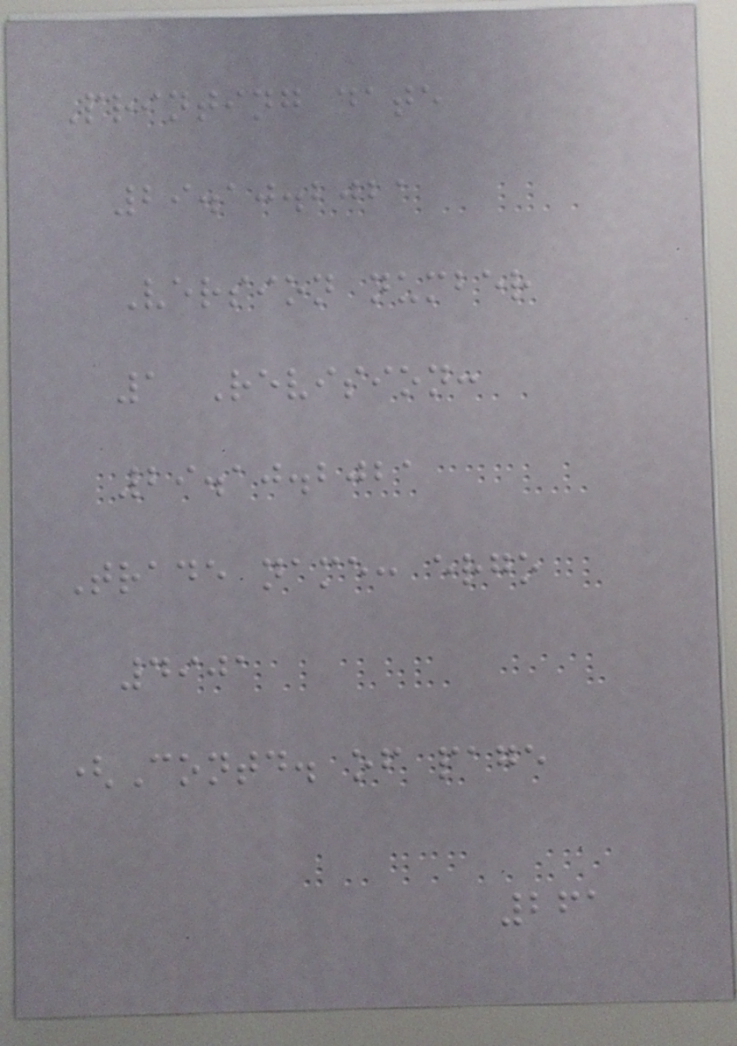Printing date
29.10.2021
Version number
1 Revision:
29.10.2021
Trade name: ergo
4901
(Contd. of page
261
